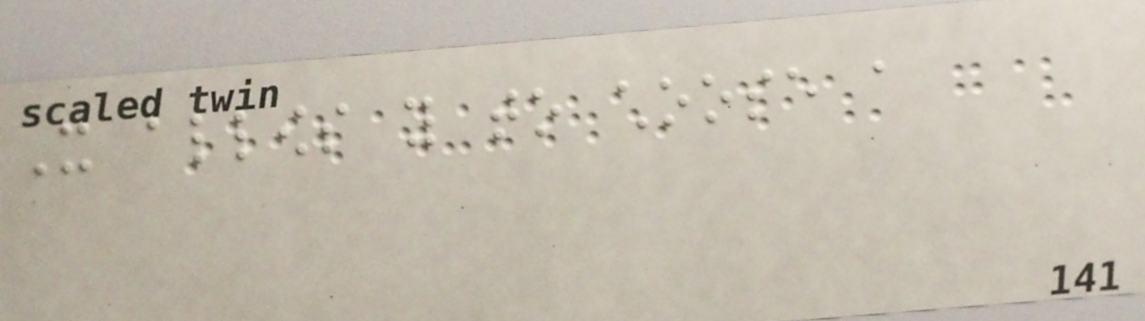It allows you to choose a
